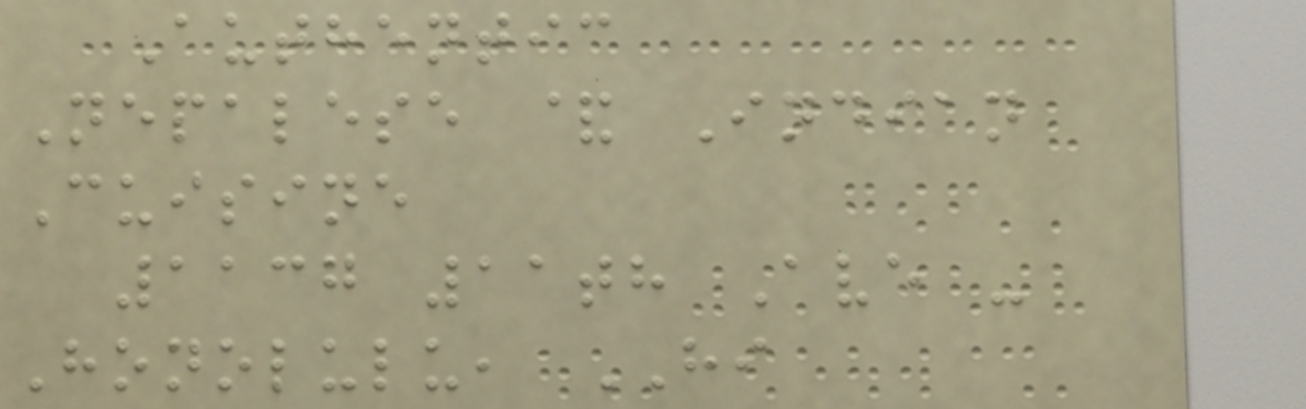Authentic
Nepalese & Indian
Cuisine
1137 11th Ave -
Honolulu, HI
